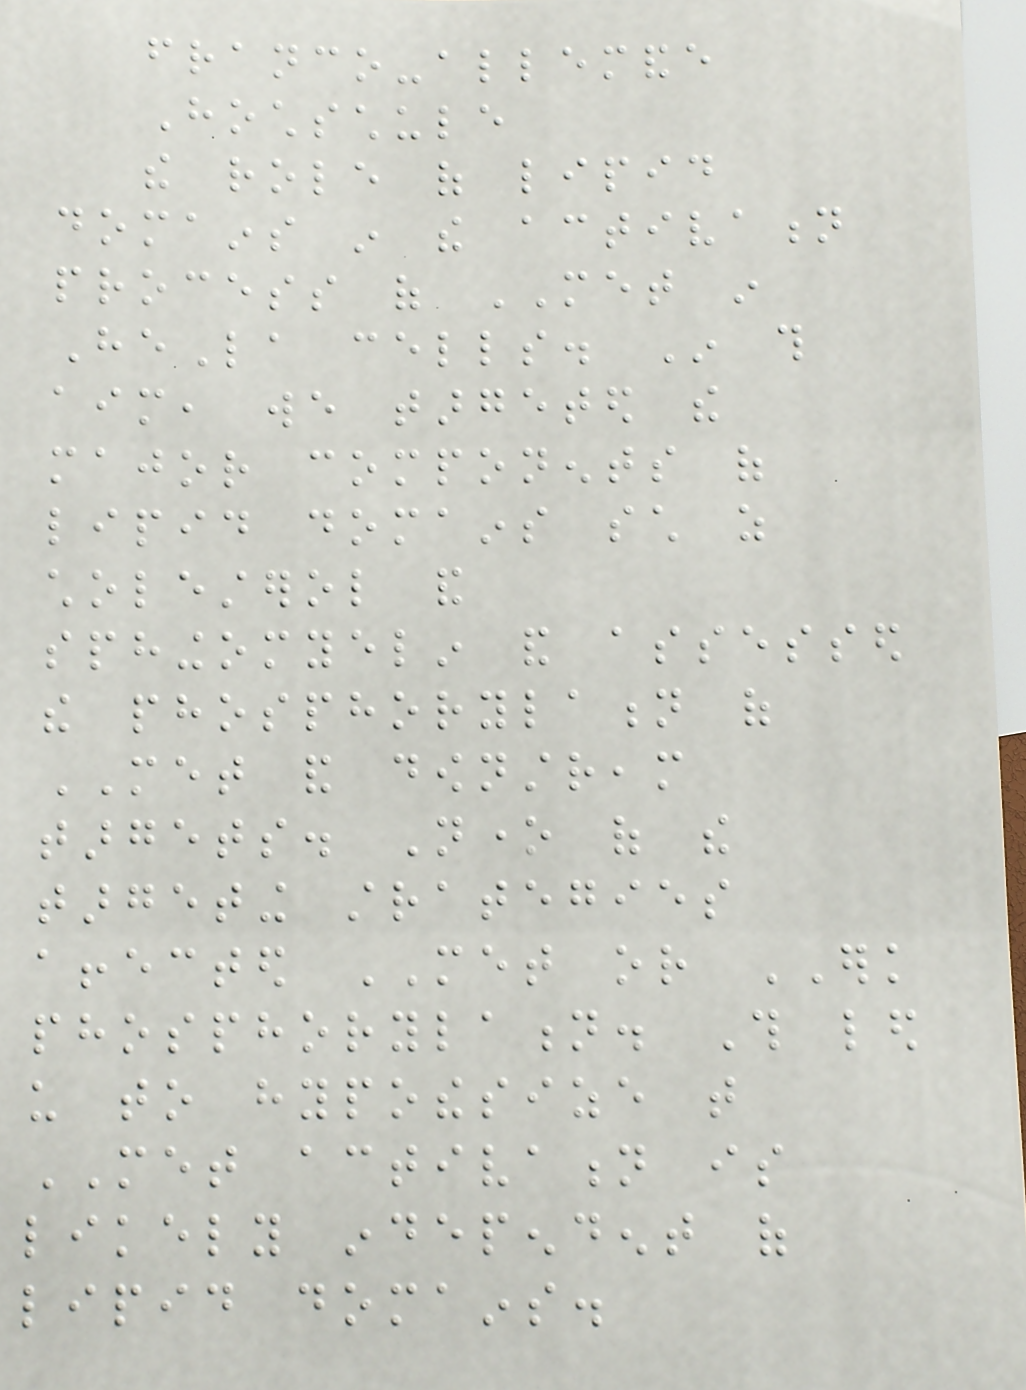franco-allemande
Hochschule
the role of lipid
domains in the activation
process of MET in
HeLa cells. In this
aim, we targeted the
major components of
lipid domains such as
cholesterol and
sphingomyelin and assessed
the phosphorylation of
MET and downstream
targets. None of the
targeting strategies
affected MET or ERK
phosphorylation. This led
us to hypothesize that
MET activation is
likely independent of
lipid domains.
